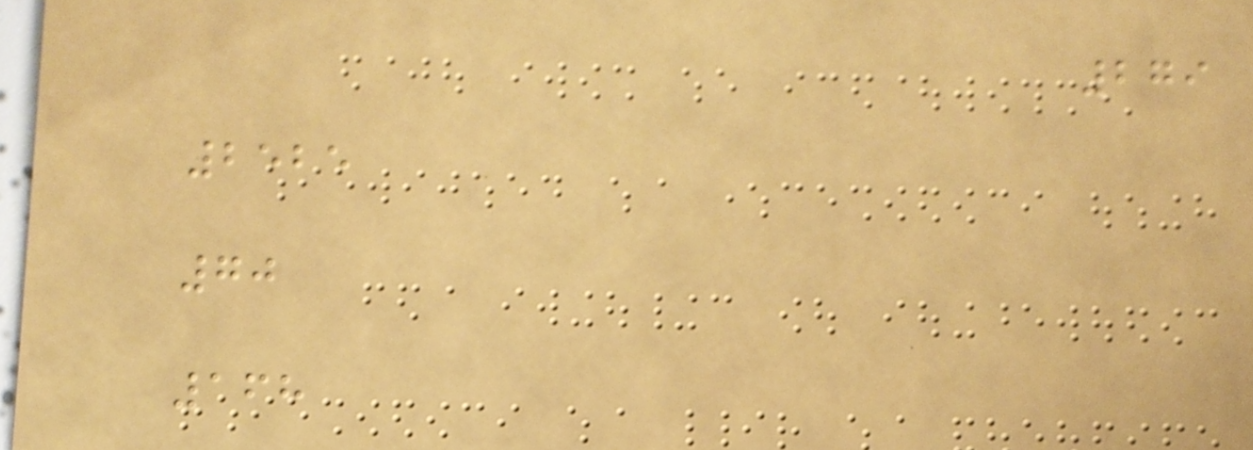279
2525
70
168
